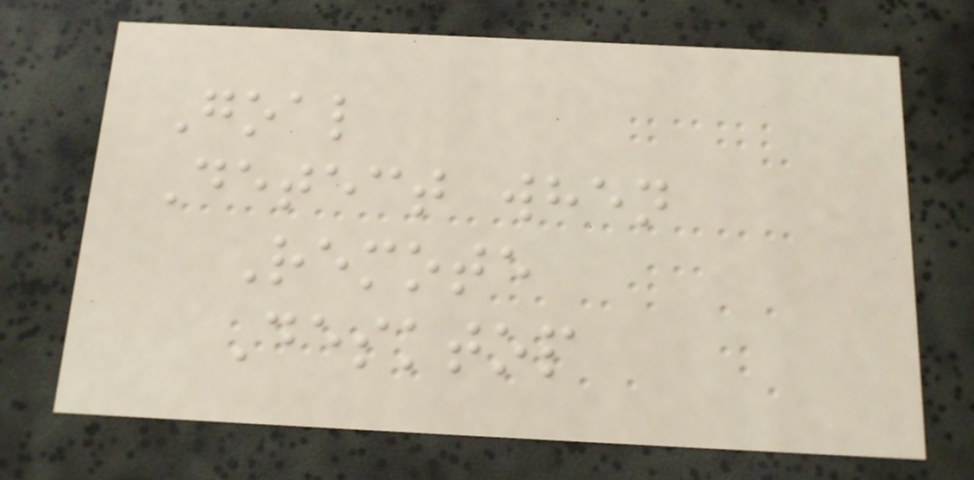Goal
Detect when
Remote
Desktop
